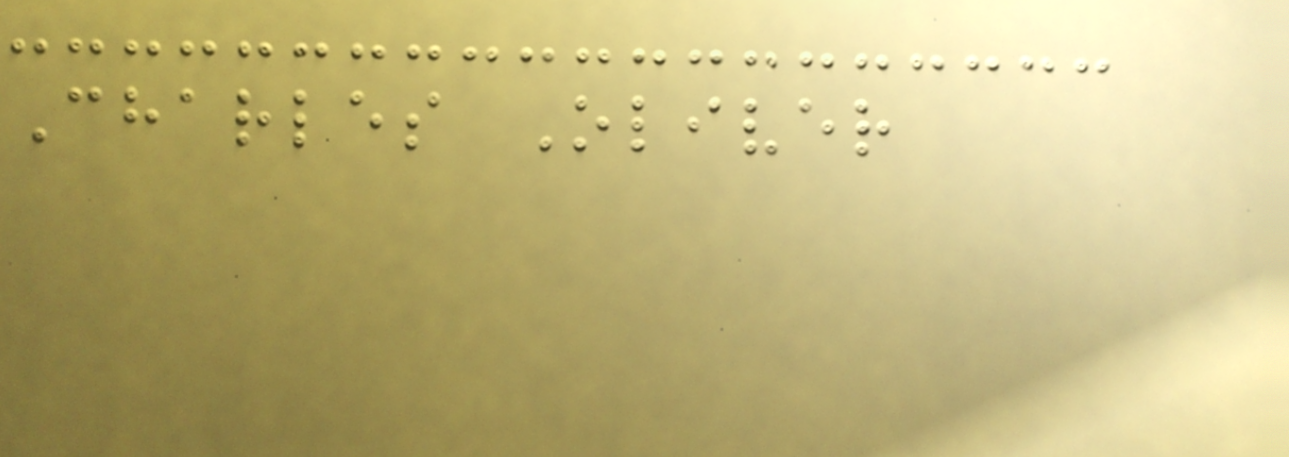Charles Oliver
